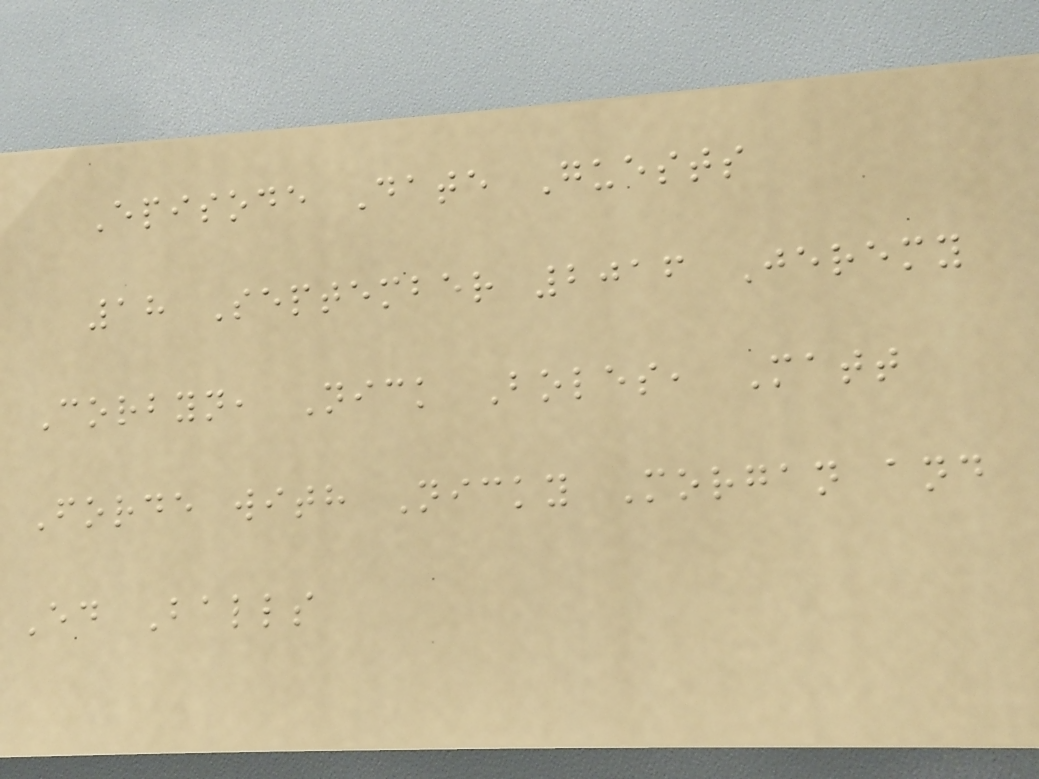Episode Date Guests
18 September 2016 Jeremy
Corbyn, Nick Boles, Matt
Forde with Nicky Morgan and
Ed Balls
